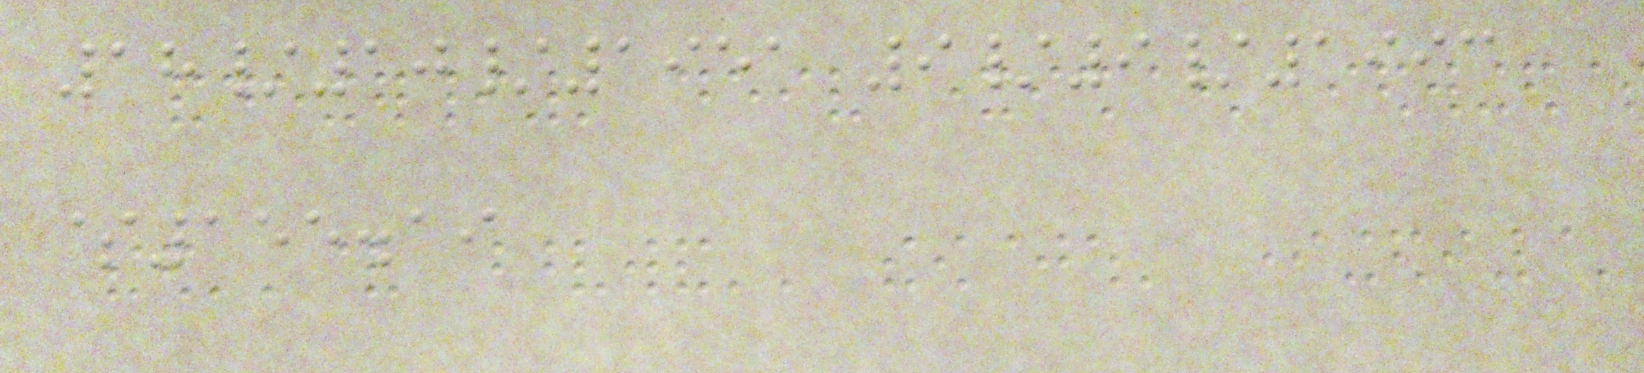18/10/1951 9/9/1993
$155.19
